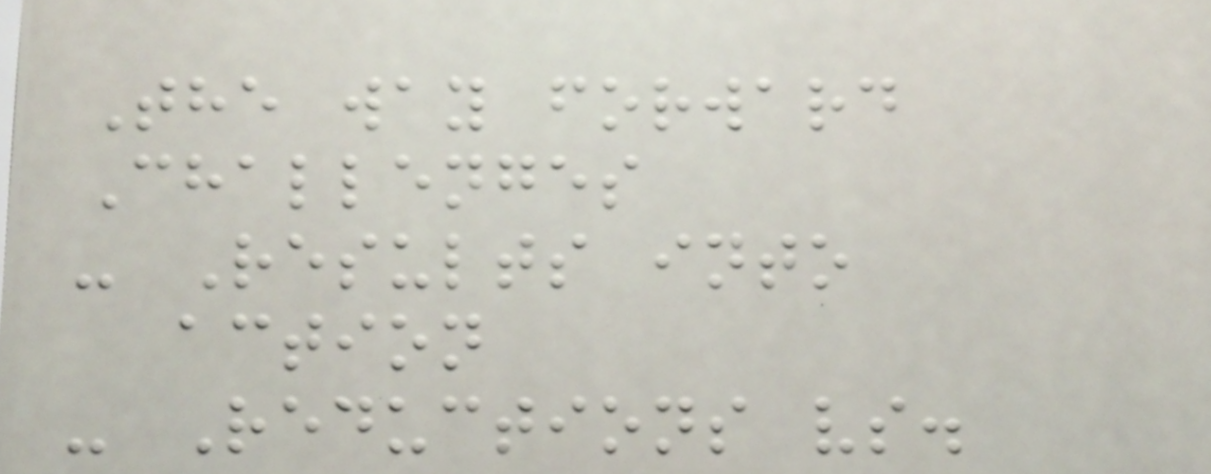The way forward
Challenges
- Results into
action
- Reductions vs.
